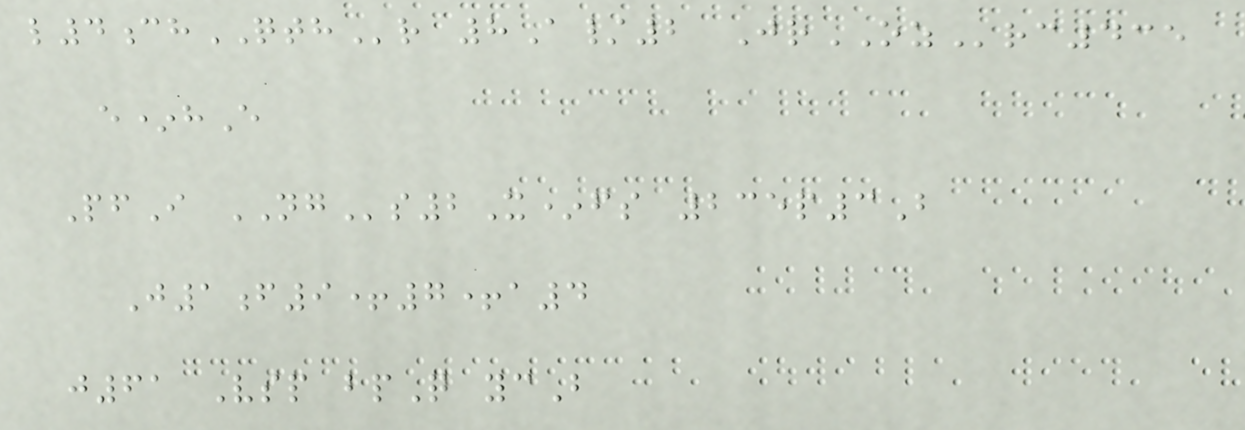l4chQTHr 8A/2 JrOZrc435
e*hE
PfI NGs2X*fs 235p3B
J1f9+7+a4
j61 Vsp bpQ ycB
